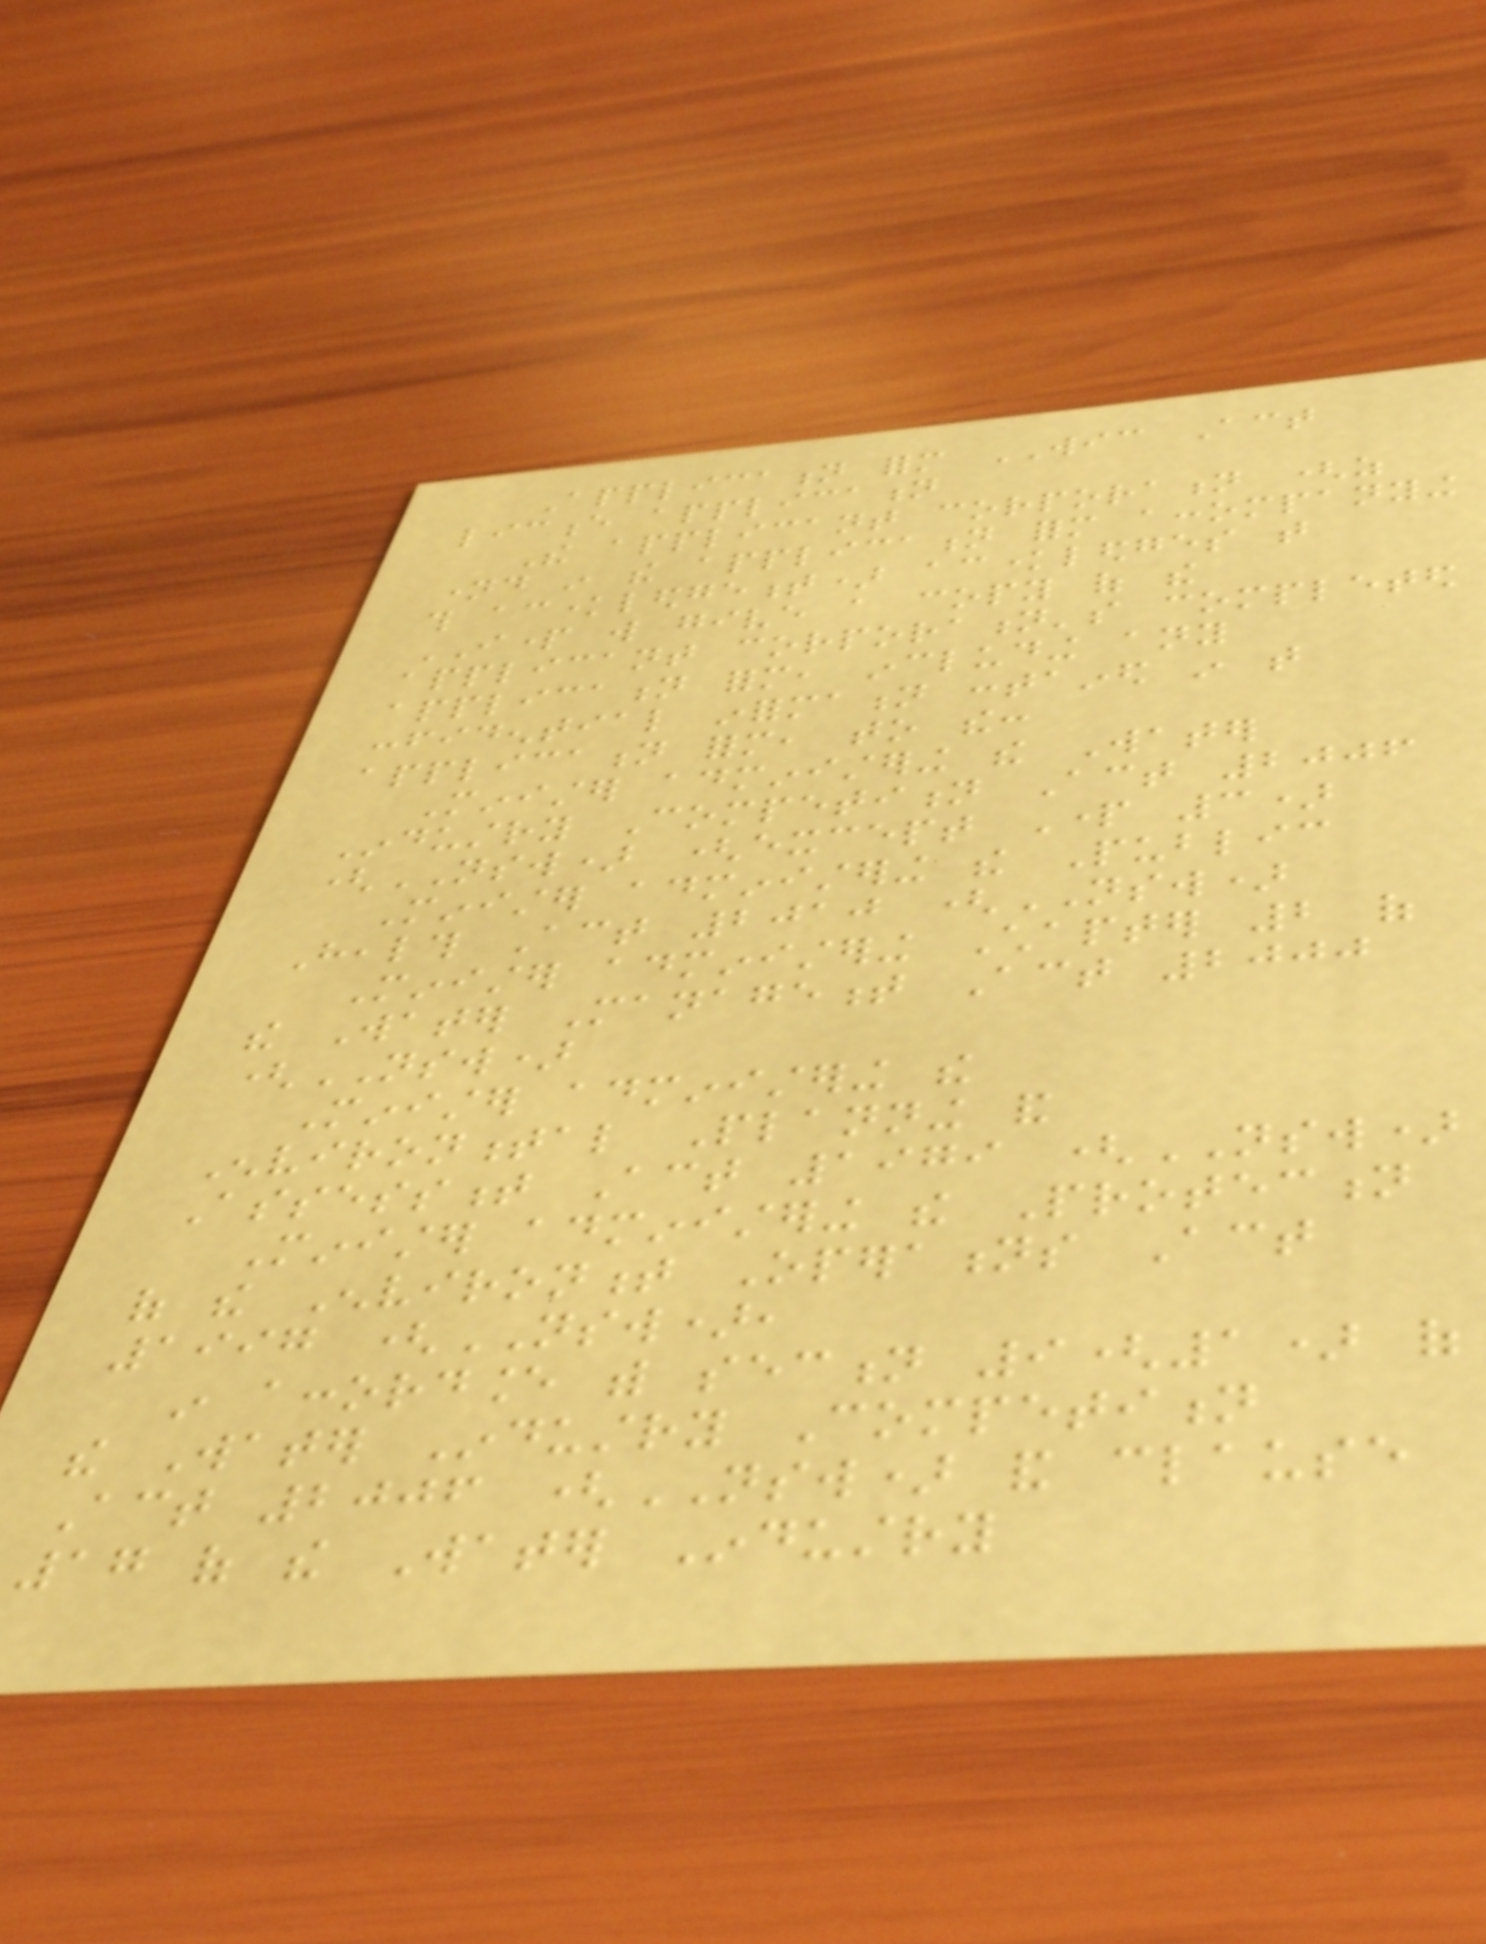Application form WIC Act
licence application
The applicant corporation (as
named in the application form accompanying
this acknowledgement) acknowledges that
IPART will give a copy of the
applicant corporation's completed
application form, including any
confidential information contained in that
application form, to the:
Minister administering the Water
Industry Competition Act 2006
(NSW) (except Part 3)
Minister administering the Public
Health Act 2010 (NSW)
Minister administering Chapter 2 of
the Water Management Act 2000
(NSW)
Minister administering the
Environmental Planning and
Assessment Act 1979 (NSW)
Minister administering the Protection
of the Environment Operations Act
1997 (NSW),
in accordance with section 9(1) of
the Water Industry Competition
Act 2006 (NSW) and clause
17 of the Water Industry
